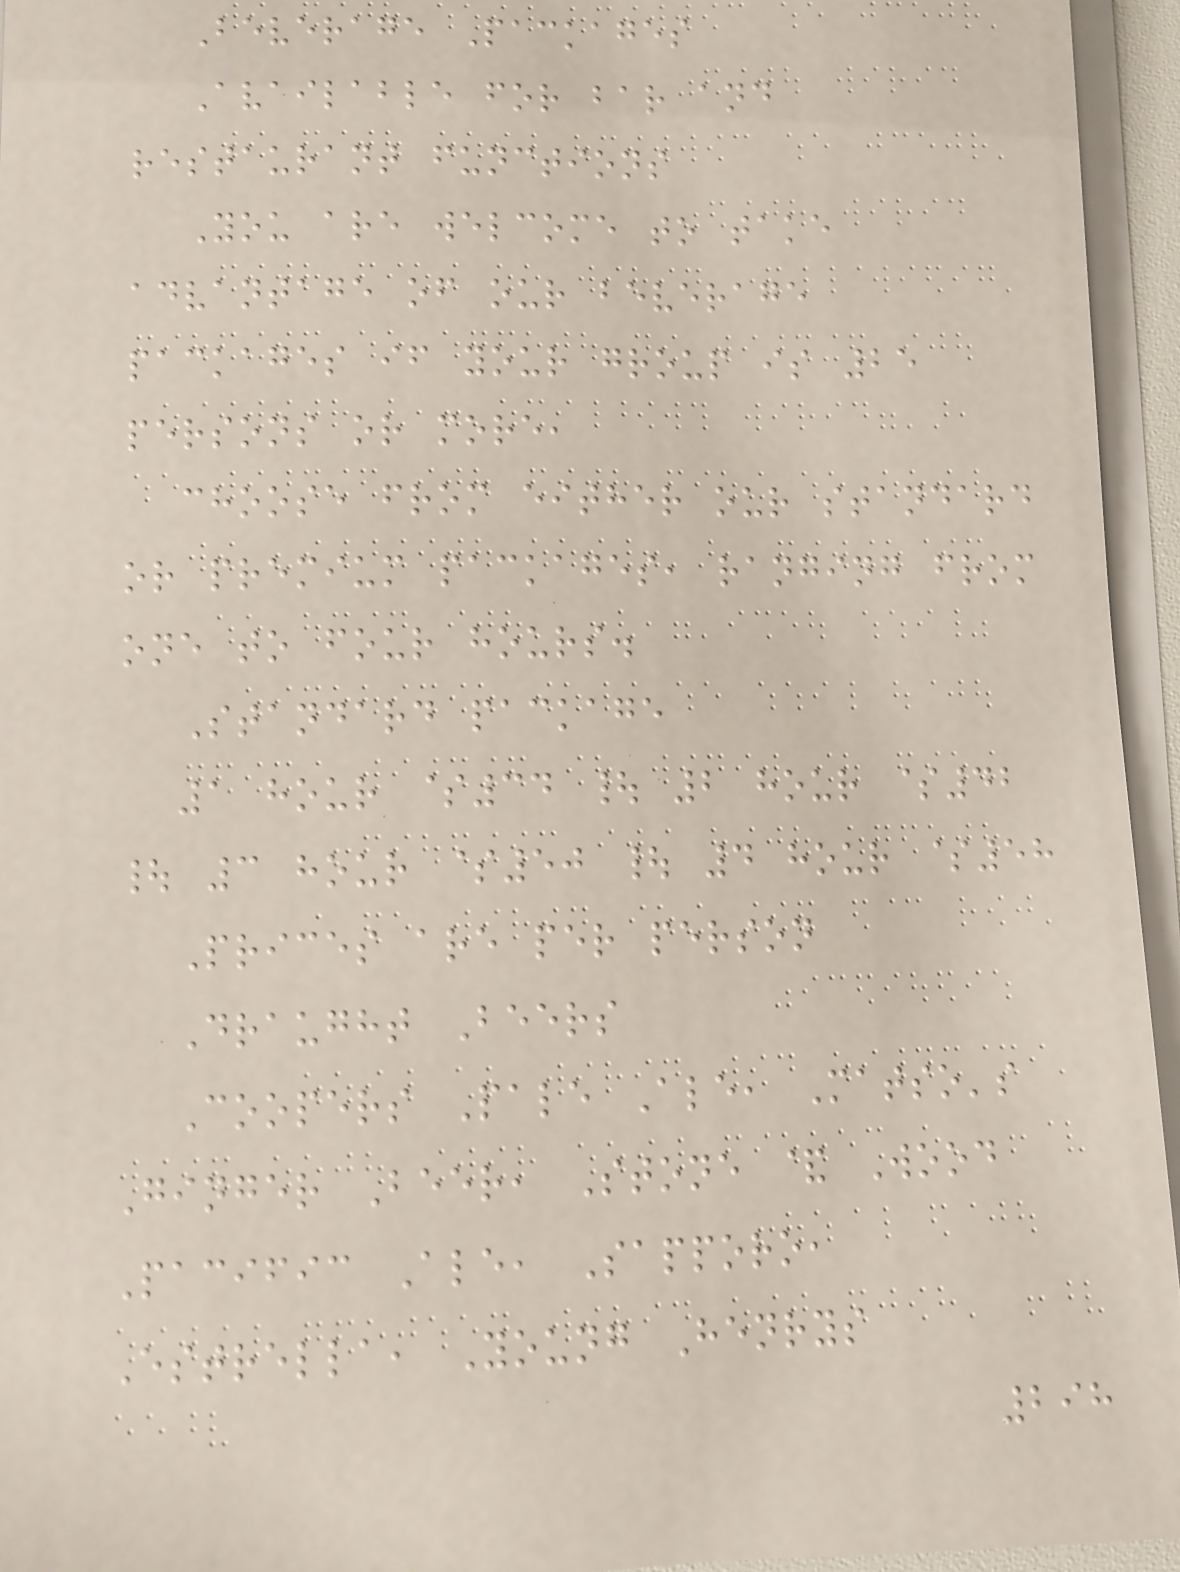Beverage Packages
Available for bar and
restaurant functions
You are welcome to take
advantage of our beverage
packages if your group is 25
persons or more,
choose from either our standard
or premium packages, ranging from
one to four hours.
Standard package
1 hour $34 | 2 hour $42
| 3 hour $50 | 4 hour $58
Prices are per person
Draught Beers
Coopers Pale Ale, Matso's
Ginger Beer, Stone & Wood
Pacific Ale, Sapporo,
Estrella, Young Henrys
298
